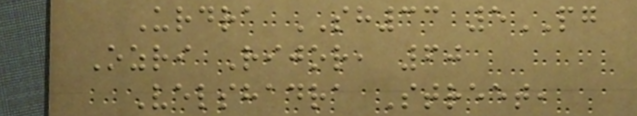Urdra SH33 5PG
Ozri Rijor, 60
Velshadra Street,
